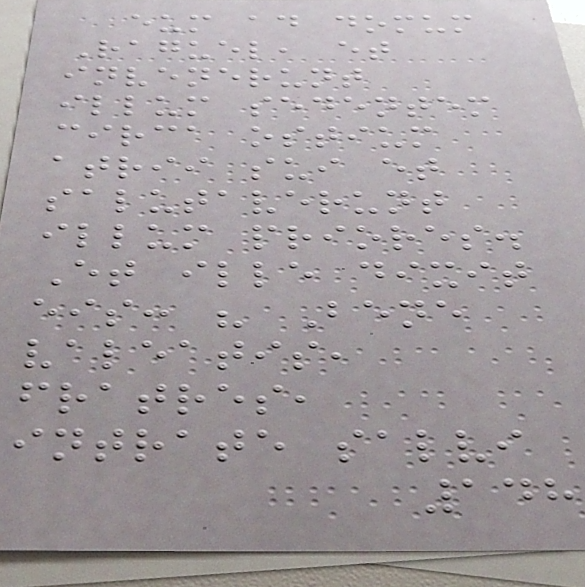eum ad domum
Raguel, et
invenerunt
illum sedentem
circa ostium
atrii sui et
salutaverunt
illum priores.
Et ille dixit
eis: " Bene
valeatis,
fratres,
intrate salvi
148
